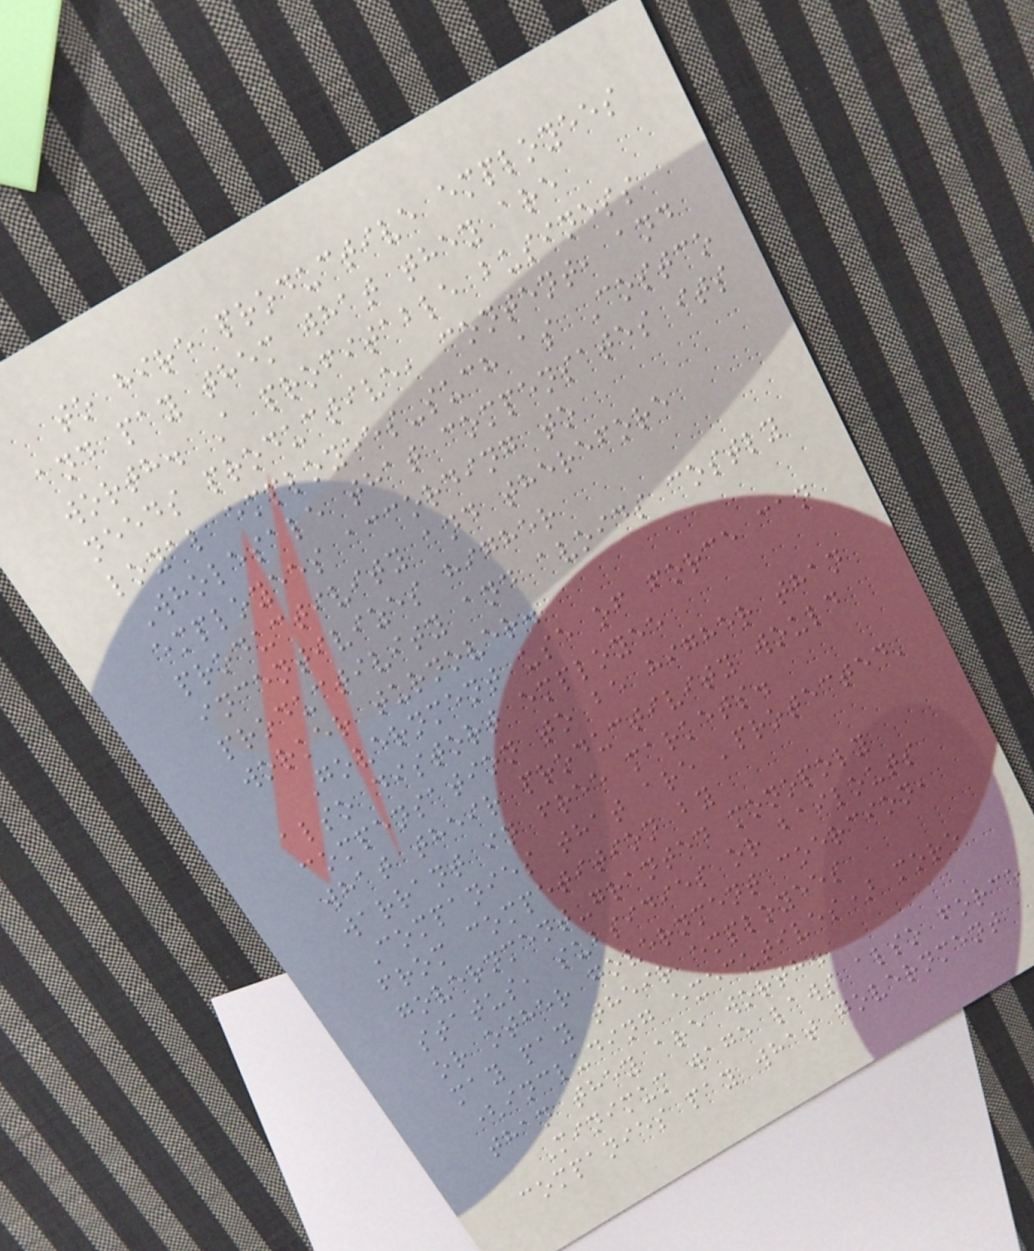to hire productive employees
and pay them what they are
worth. A profitable business
needs productive, content, and
loyal employees-such as Costco
Wholesale that compensates its
employees according to
productivity and therefore
incentivizes higher
productivity and avoids costly
worker turnover.
Government use of force can
also distort employee
compensation to be higher than
what their productivity would
warrant in free markets.
Companies that are 'protected'
from competition by
government-granted monopoly
status, subsidies or bailouts
or other government coercion,
may pay their employees
(including executives) more
than they are worth.
Minimum wage laws also force
companies pay what government
